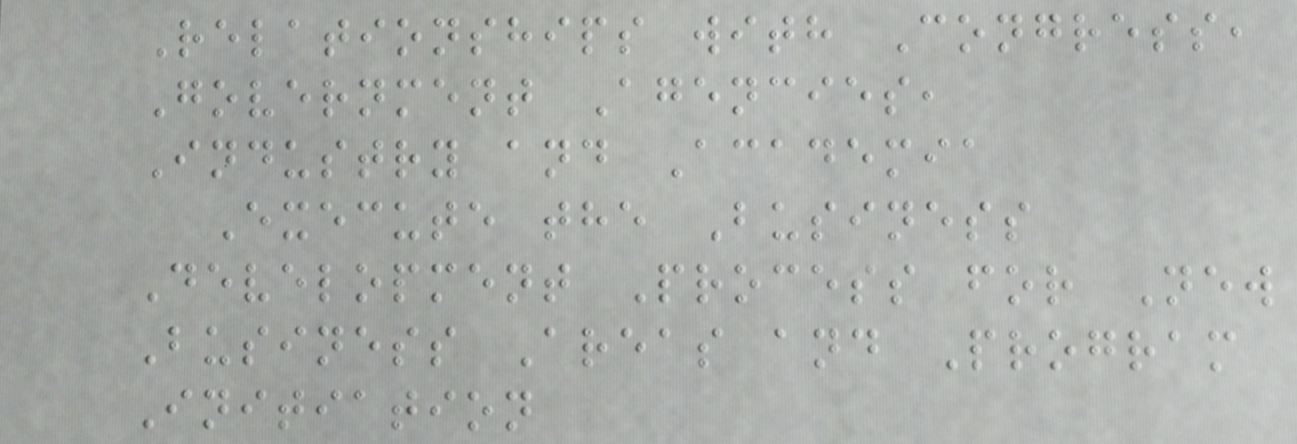Relationships with Congress,
Government Agencies,
Industry and Academia
Execute the Business
Development Process for New
Business Areas and Program
Initiation
